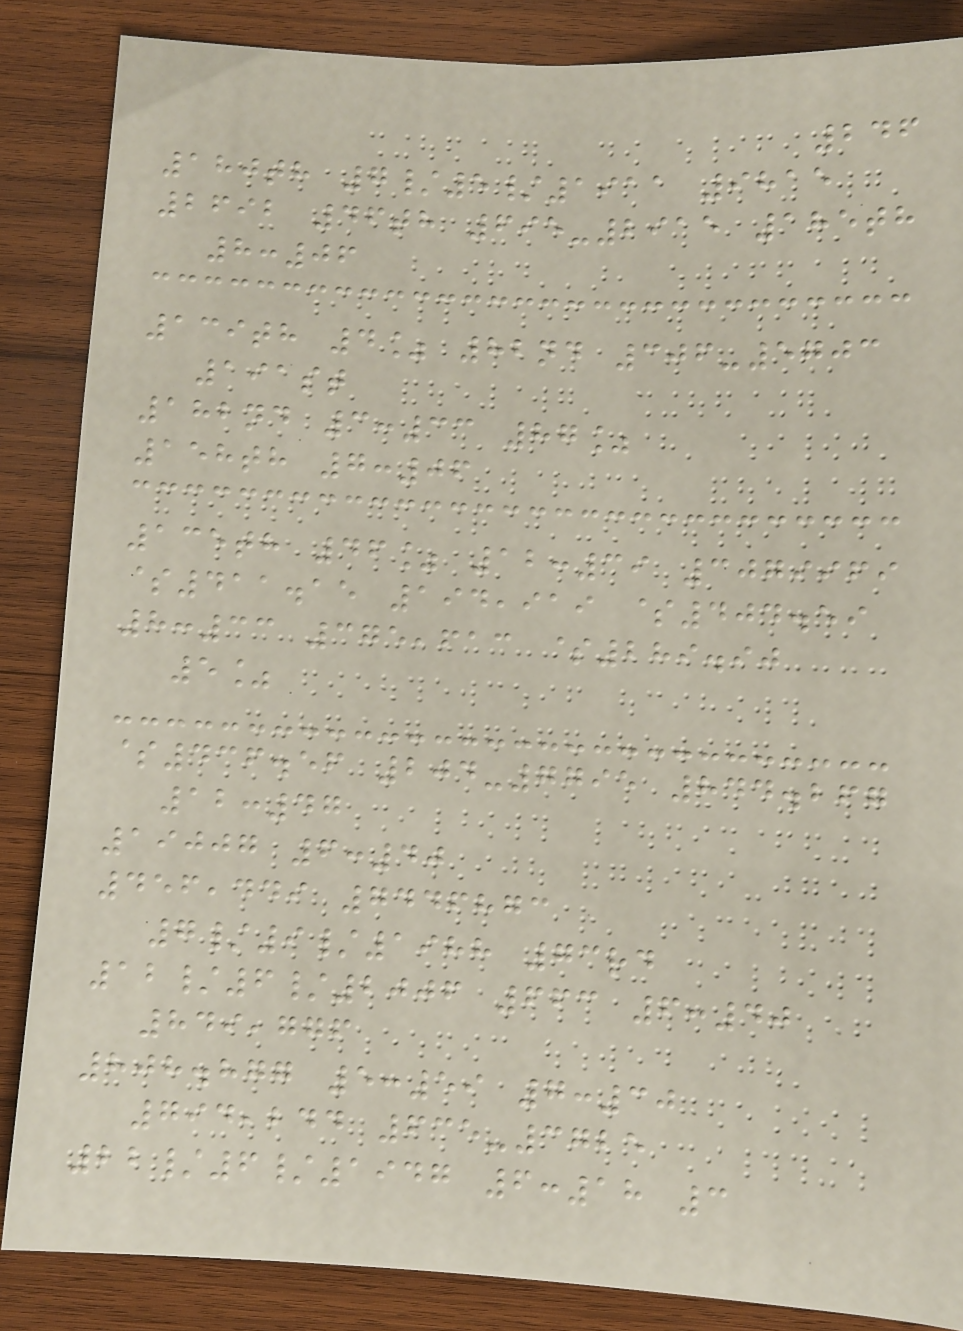246
180th 7/5/1911 9815
2692 46th 695-2915 185th
8:06
139th 4% 82nd 306-5703
191st
182nd 3:33 87%
158th 7:06
135th 46% 12:39 3079969
$411.15 194,919 $404.59
8:33 375,613 $289.90
5%
$436.56 204-7795 844.267
12:47
19007 6:40
456,449 7446873
7/9/1988 73rd
12/6/2006 663 6:40
849,776
808.877 5:59 7:30
794,244 635-3725
22/6/1947 6:18 3
